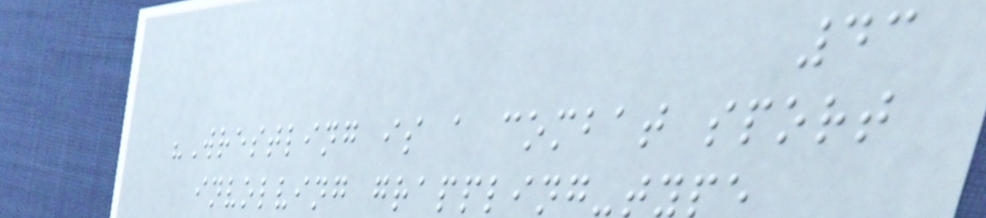43
"Wrestling is a combat sport
involving grappling-type
